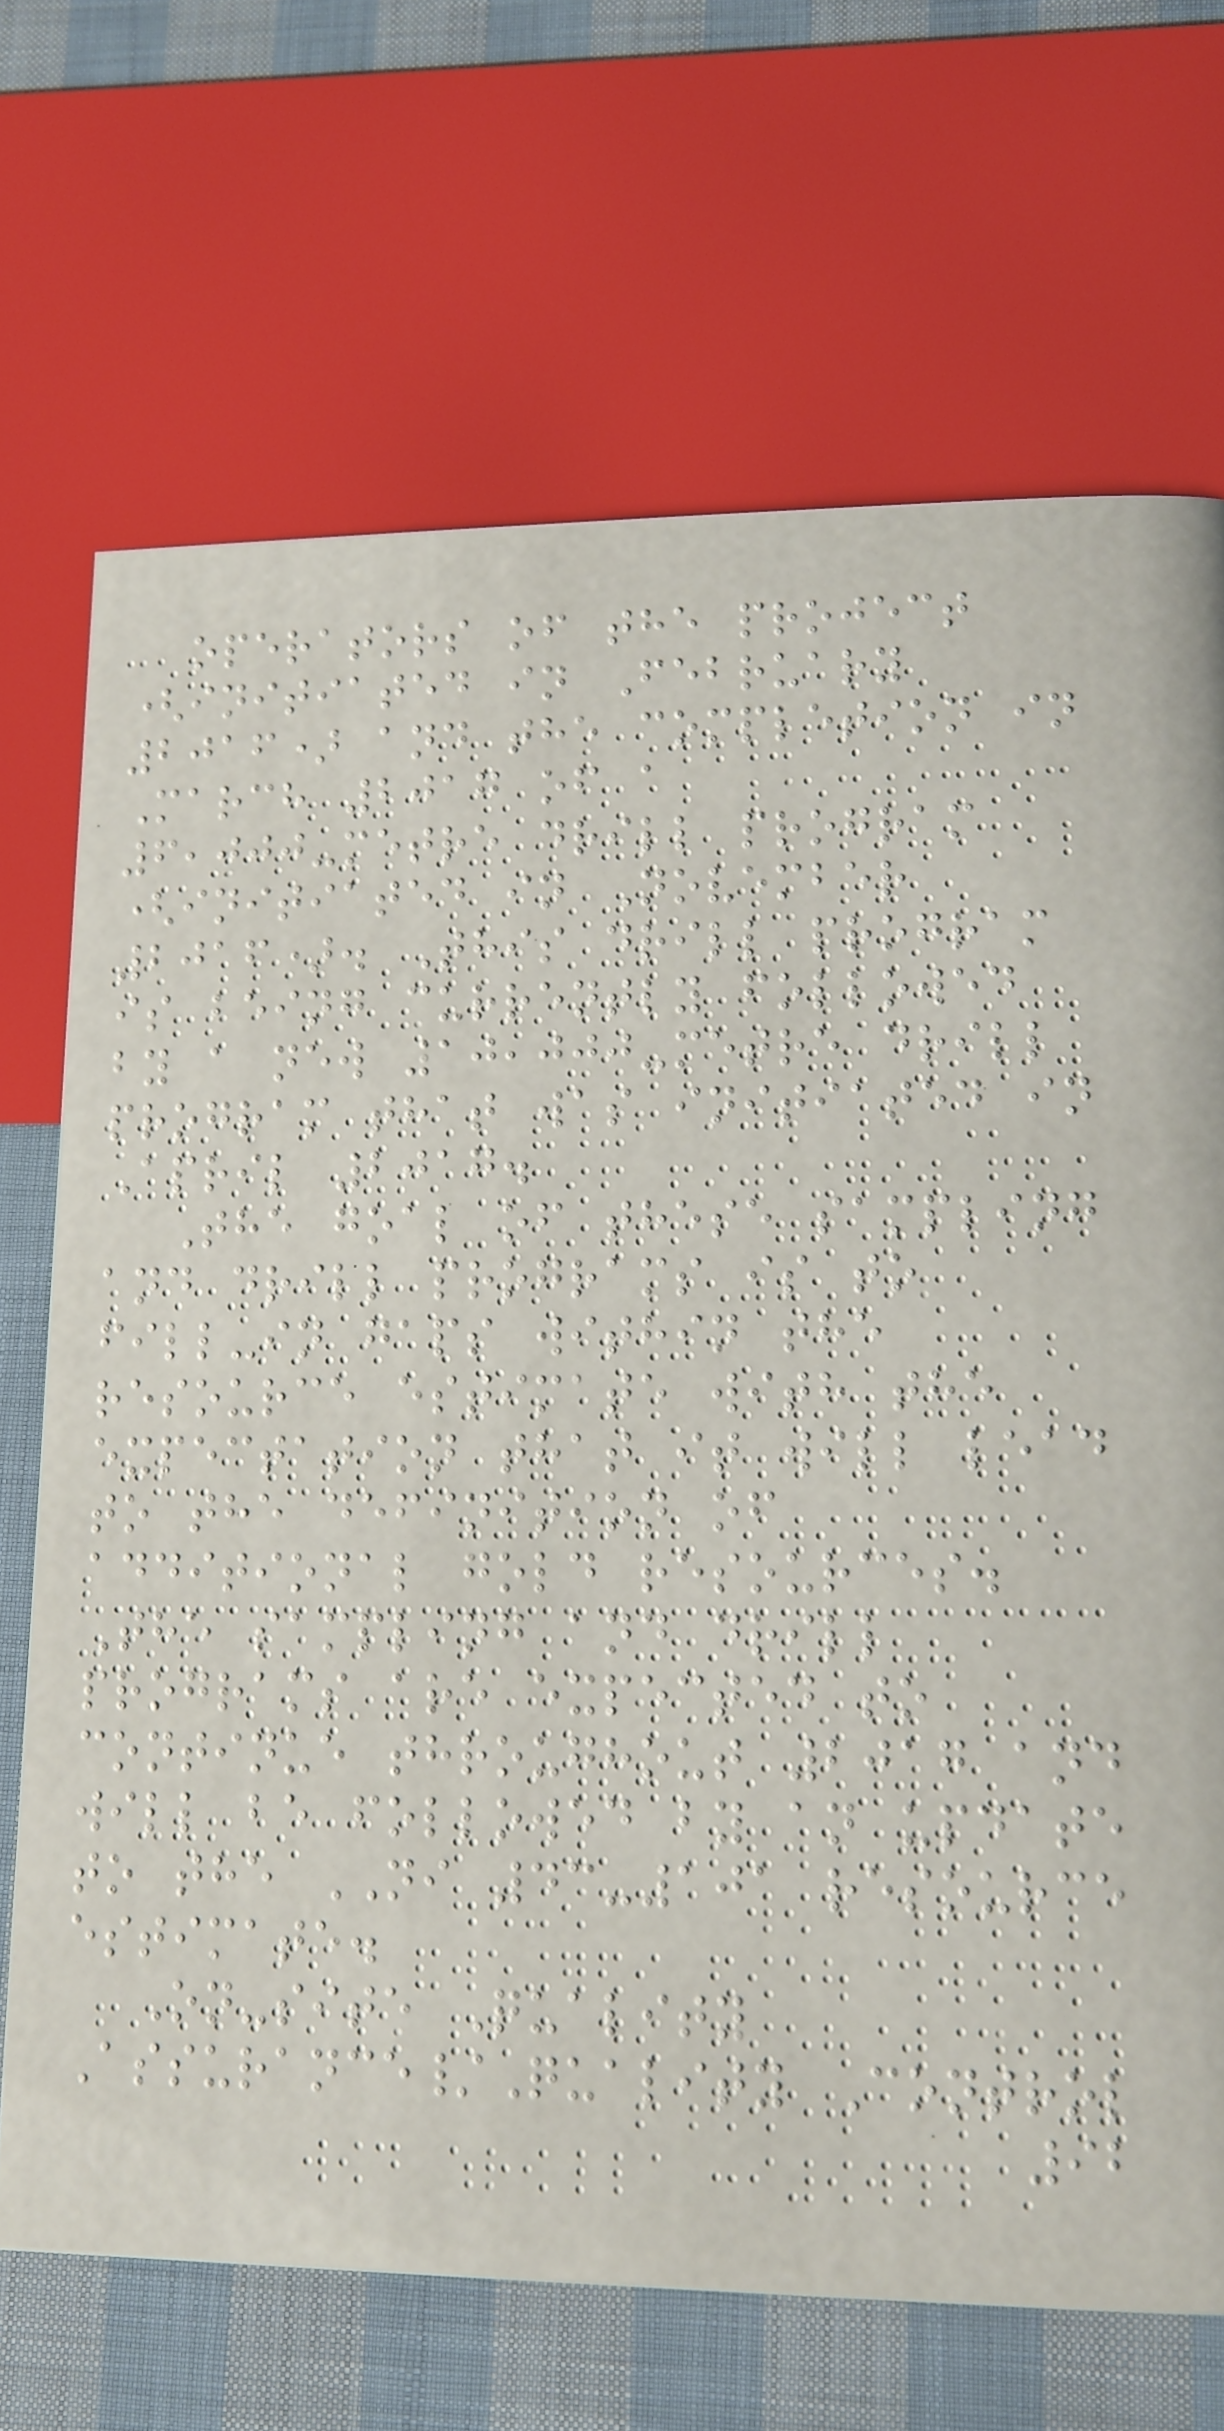operators of the project
(initiated in February
2016) and the completion in
March 2017 of a
6,000-metre drill program
(initiated in November
2016). This drill program
is being currently followed
by a new 10,000-metre drill
program that was initiated in
April 2017.
The goal of these sampling
and drill programs is to
fill-in gaps within the
resource estimate with the
expectation that it will lead
to the definition of
additional gold resources.
The sampling and drill
programs are expected to
continue throughout 2017 and
will be followed by an update
to the NI 43-101 resource
estimate.
On-site Quality
Assurance/Quality Control
92
